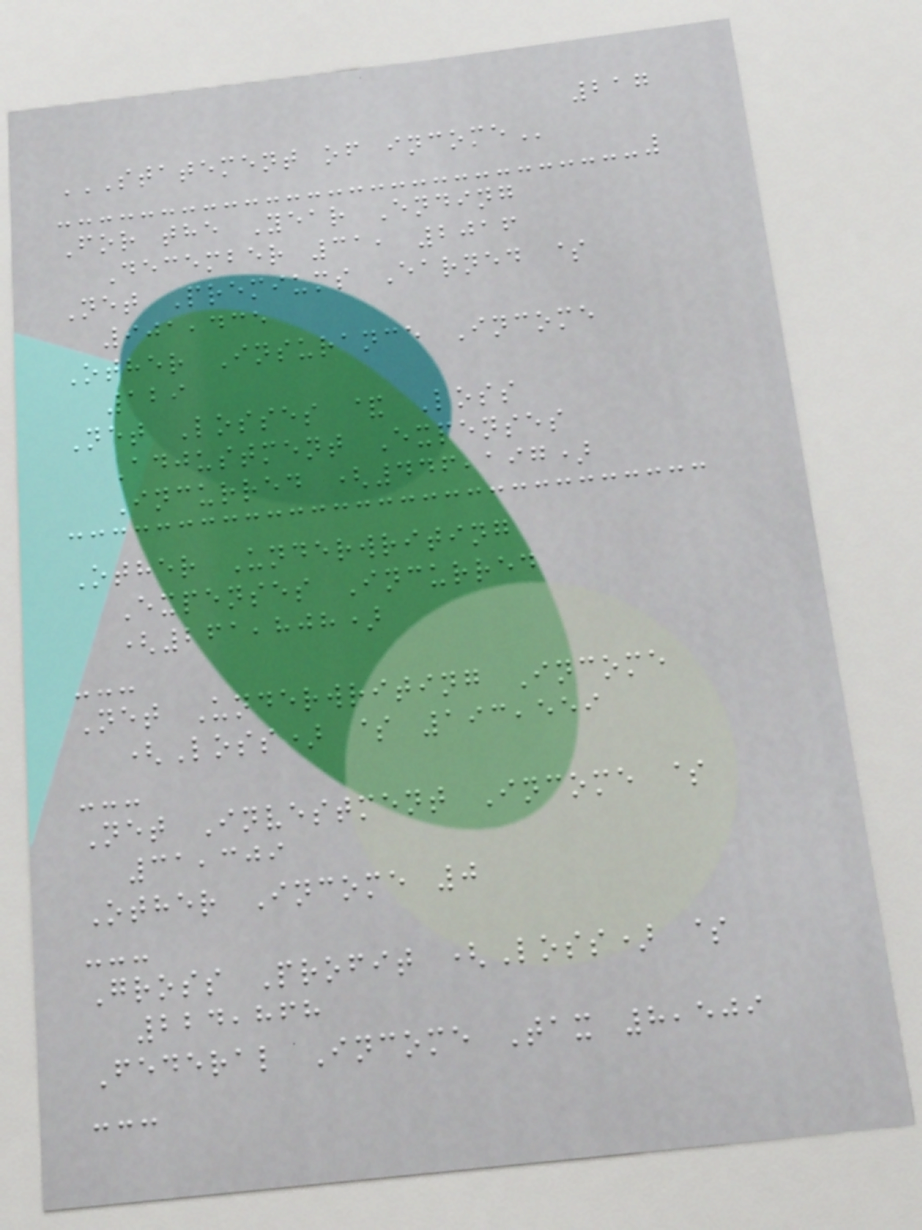217
STATEMENT OF INCOME
For the Year Ending
December 31, 2016
Net Premiums Earned $
901,435
Other Insurance Income
129
Net Losses & Loss
Adjustment Expenses
Incurred (446,197)
Other Underwriting
Expenses Incurred
(261,808)
---
Net Underwriting Income
(Loss) $ 193,559
---
Net Investment Income $
31,309
Other Income 0
---
Gross Profit (Loss) $
224,868
Federal Income Tax 8,509
---
